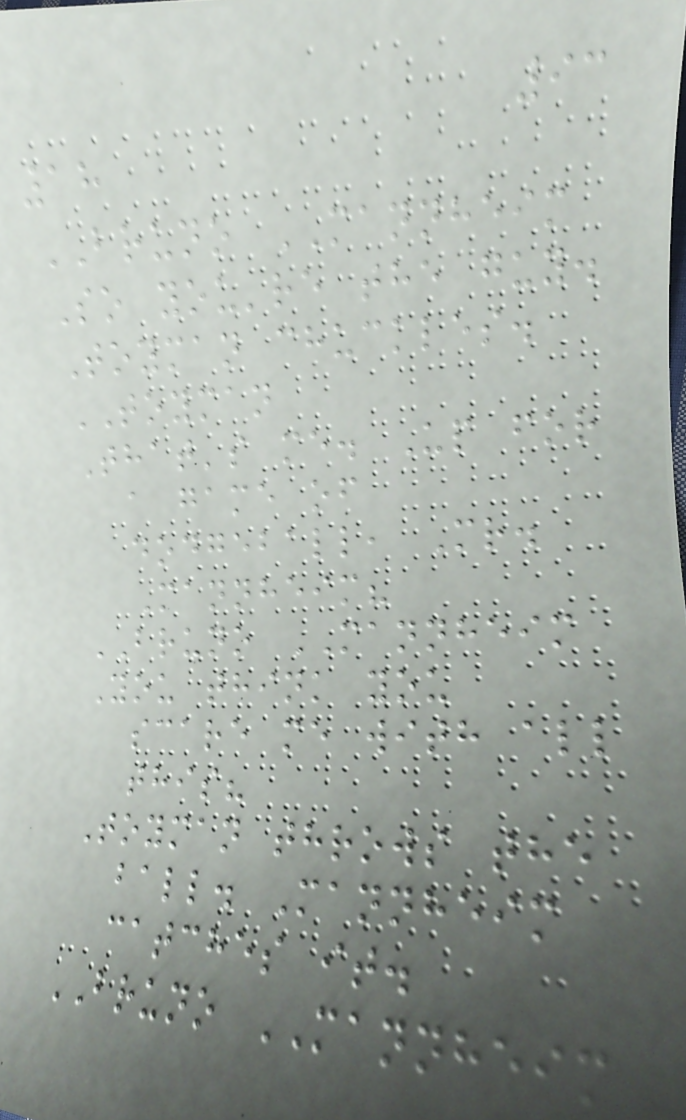93
18
BRUNO MANNHEIM
So you're the guy.
Toyman chuckles.
TOYMAN
That's me. Up for
a game of
dodgeball, Mr.
Mannheim?
BRUNO MANNHEIM
You think you
scare me with all
this?
Toyman throws the
ball. Mannheim
catches it.
BRUNO MANNHEIM
